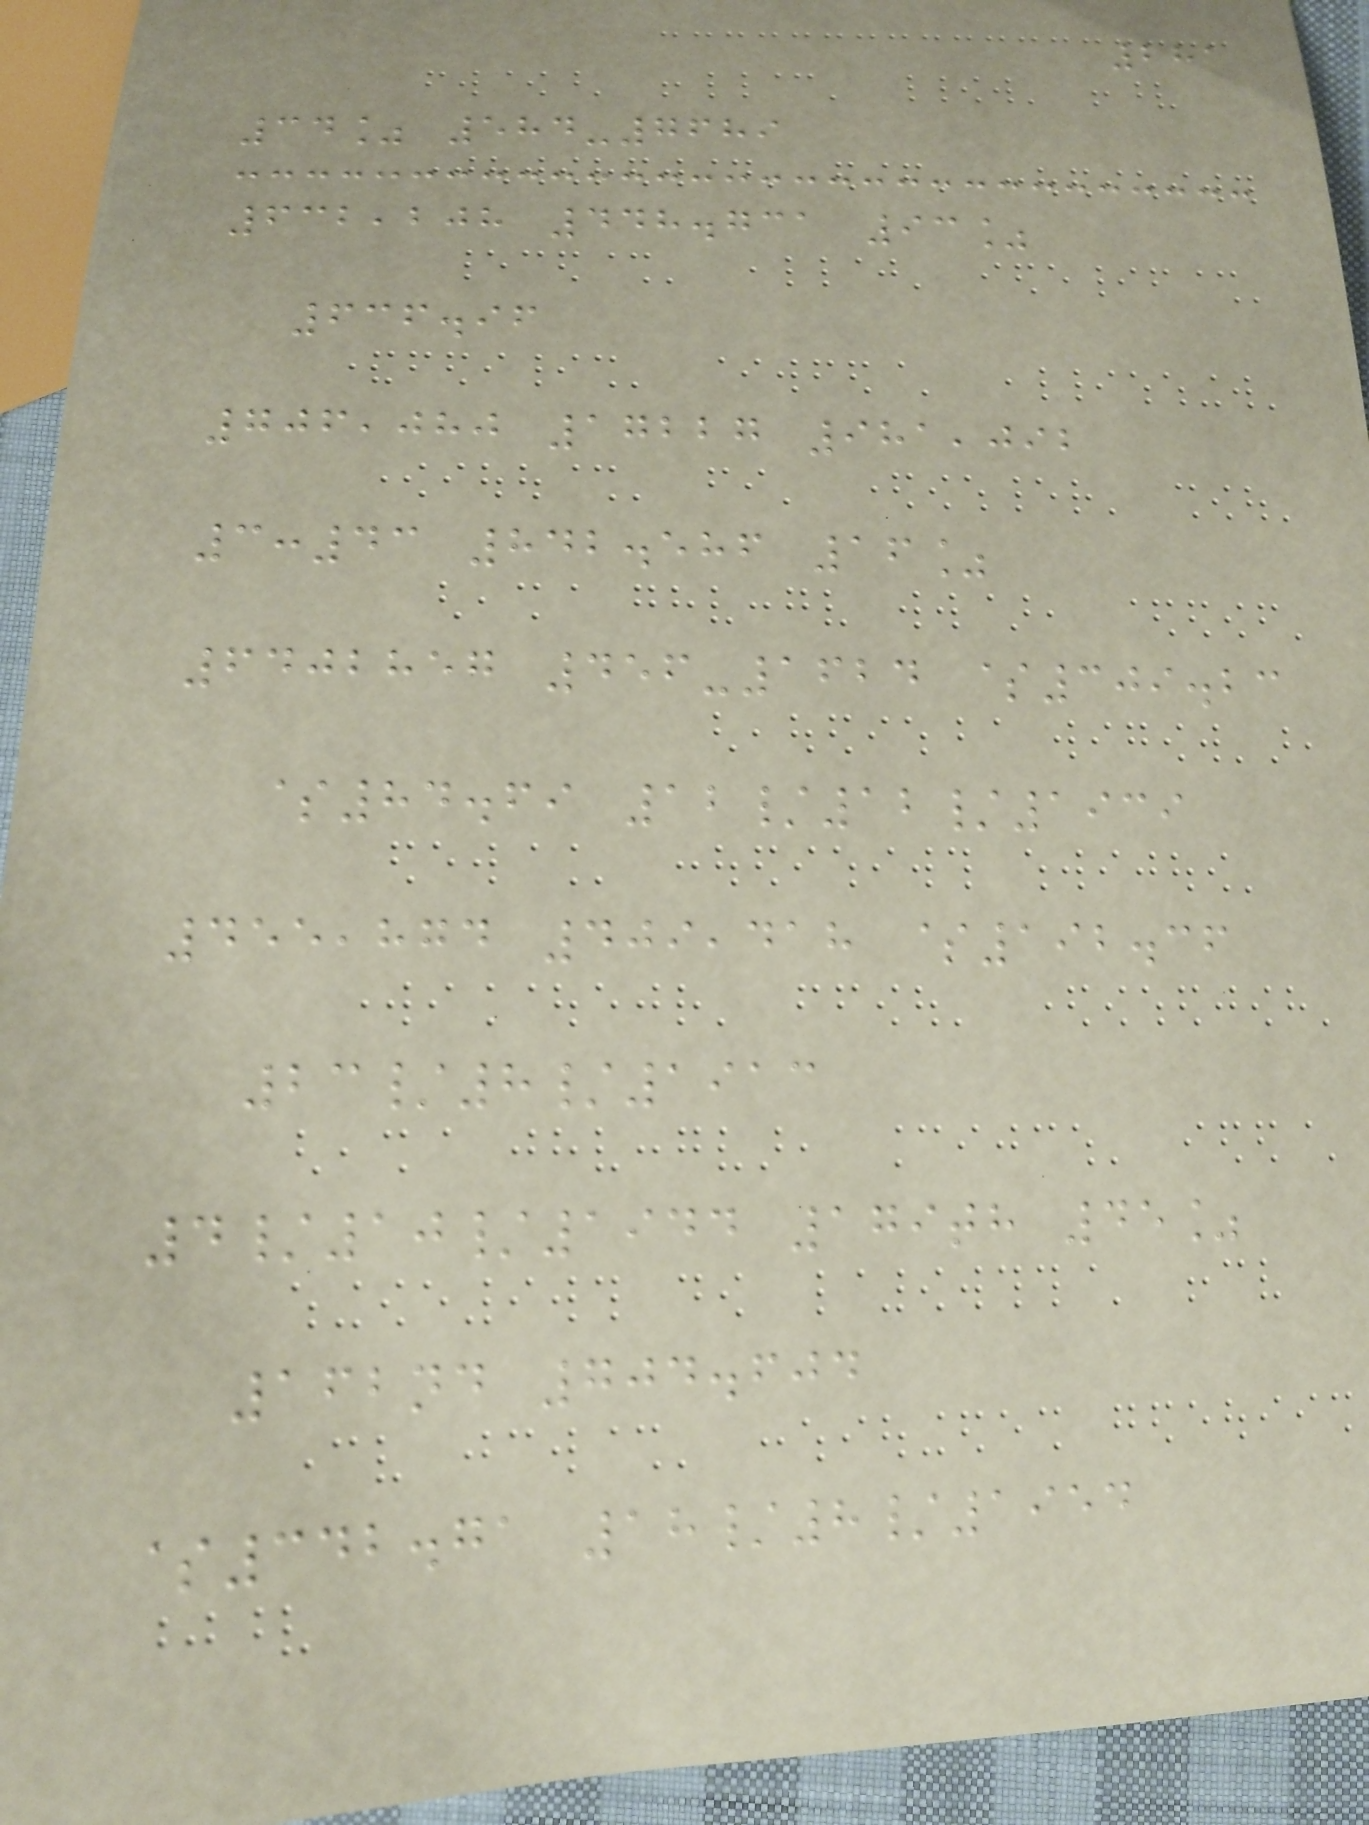281
34% 584-7689
632,208 448.731 93%
636.96
706,080 17227 981,092
3:43 842.586 16%
6402857 456-1624 $309.23
$84.69 12/12/1939
455,874 409,418 $192.36
23/8/1913
4/10/1944 179th 45%
162nd 704.604
$342.71 18/8/1954
